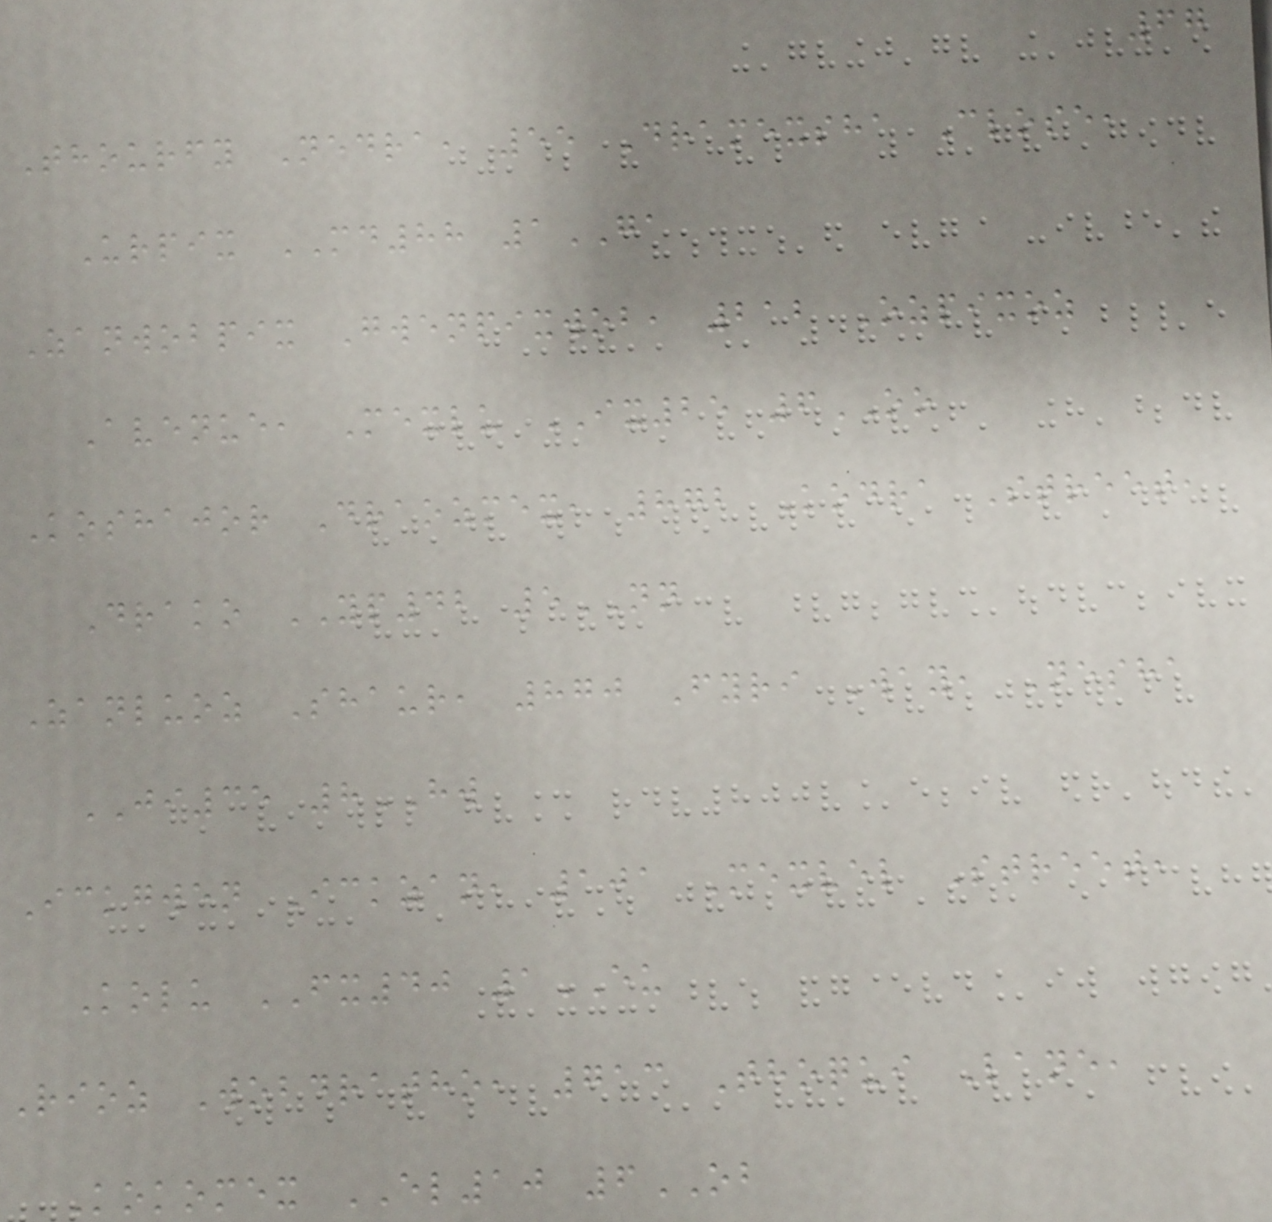67
Thourfy Nedra, 55 Dramexsha Close,
Urpix MD88 1GA
Zanwobpix Gwenpixwob, 212 Ozpixoz
Avenue, Mexlu IX25 6OO
Koshajor Draozmex, 872 Kodra Street,
Drako YP42 5NN
Zanluoz Shaur, 870 Fyri Way, Nesha
JI35 8HW
Ickgwen Ickzan, 101 Mexvel Street,
Kolu FX40 1EU
Rioz Wobdratho, 713 Thoqui Lane,
Kokomex EL10 6OB
